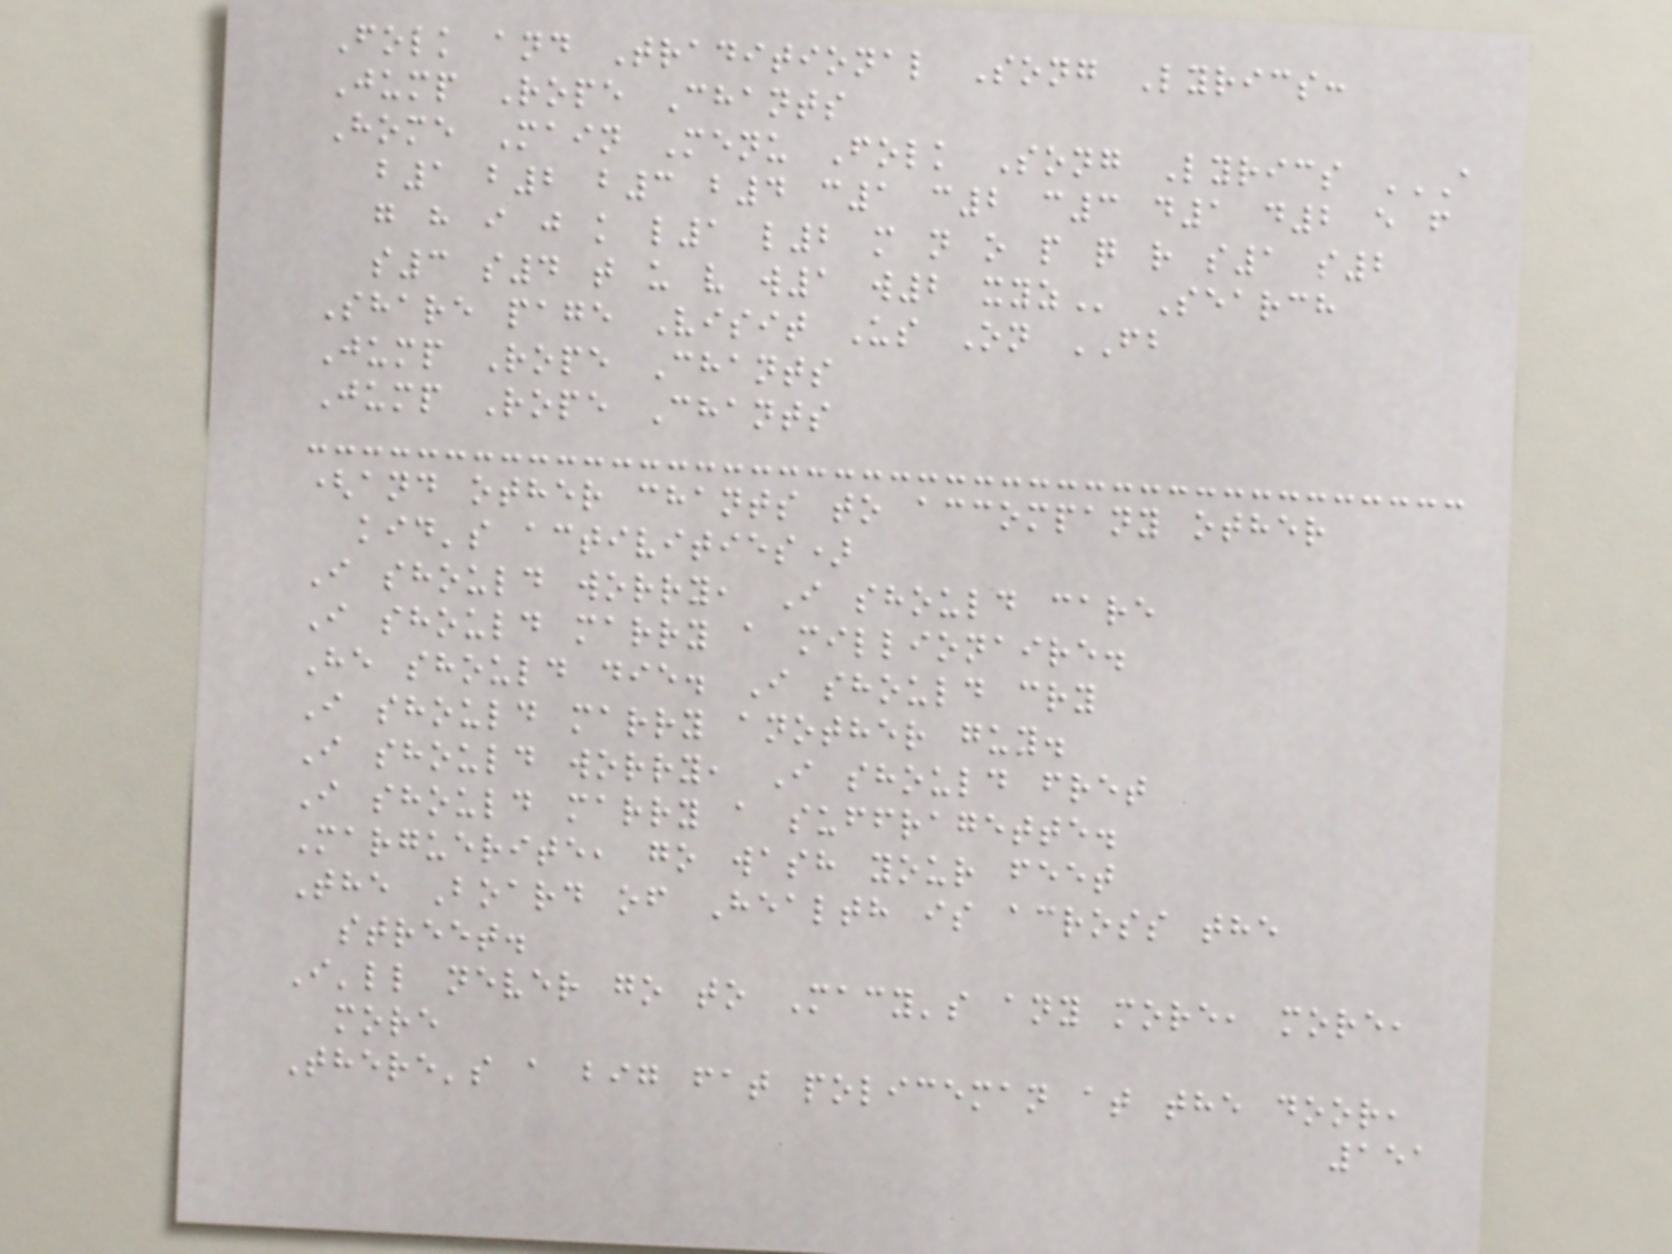Folk and Traditional Song Lyrics:
Jump Rope Chants
Home Main Menu Folk Song Lyrics A
B1 B2 B3 B4 C1 C2 C3 D1 D2 E F
G H I J K L1 L2 M N O P Q R S1 S2
S3 S4 T U V W1 W2 XYZ Search
Share page Visit Us On FB
Jump Rope Chants
Jump Rope Chants
(and other chants to accompany other
kid's activities)
I should worry, I should care
I should marry a millionaire.
He should die. I should cry
I should marry another guy.
I should worry, I should fret
I should marry a suffragette.
Marguerite, go wash your feet
The Board of Health is across the
street.
I'll never go to Macy's any more, more,
more
There's a big fat policeman at the door,
151
